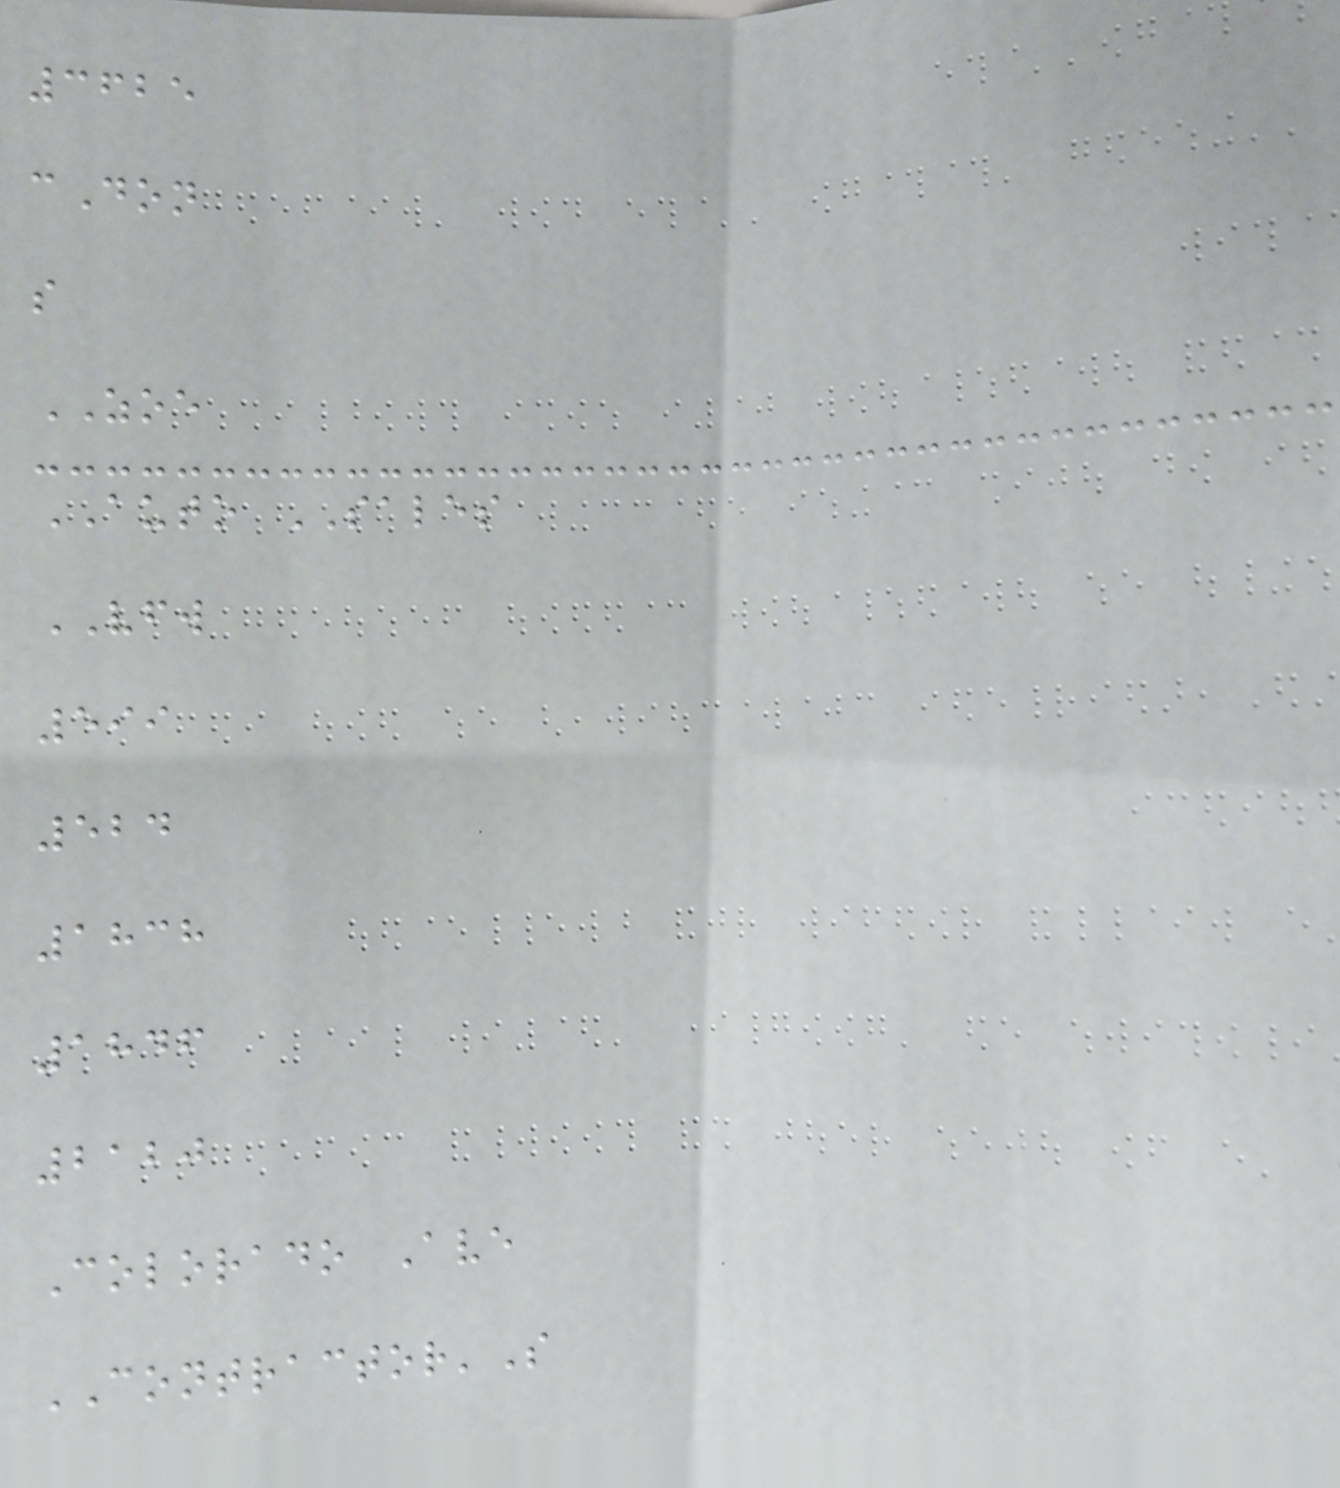3625
cDon
s
ZOE
AUTO SALES
VFW
599
524
1838
1846
2120
Colorado Ave
CONTRACTOR'S
